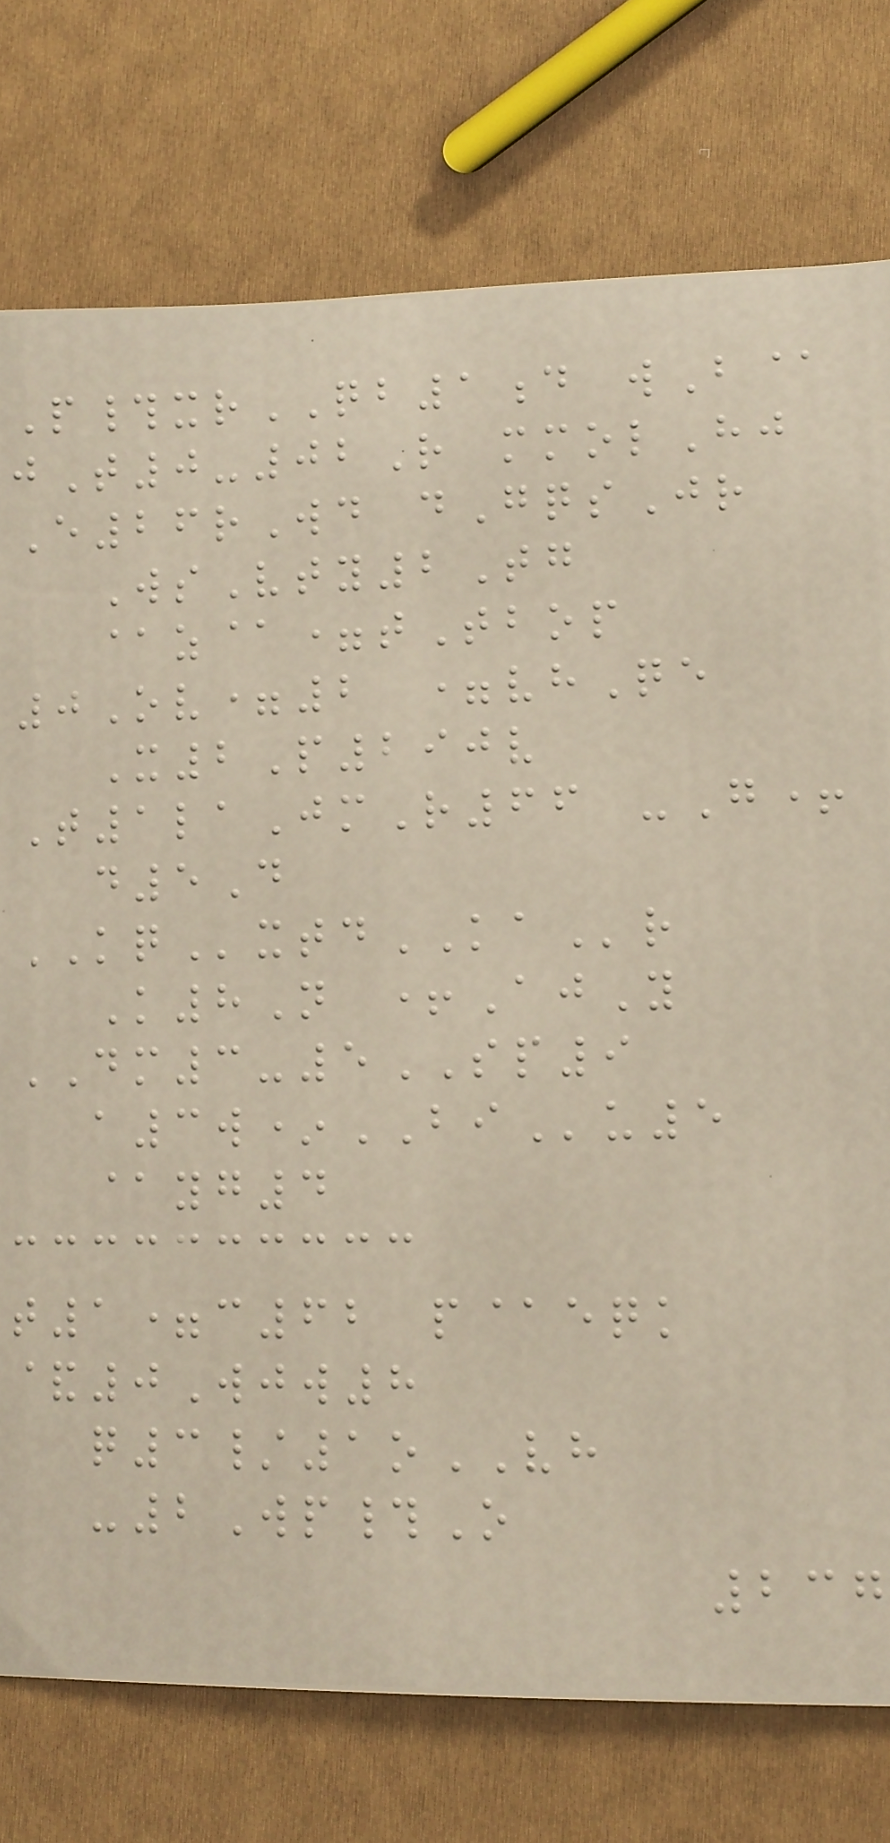P#xrQB1d wB@
jT0-02R mmolHj
E26rWd dGqsJr
WsVty2Tg
@z@=tTbop
0Ov=2 =vhQe
X2P290v
T1laJmR66 -G+
d5D
KQxtdKAr
K8N +AjY
DM3-5SP9
a3w*BIu5
@yg4
t1=c62 p@eqk
&0Wjw8
q3/1oVH
-2Wp#O
237
